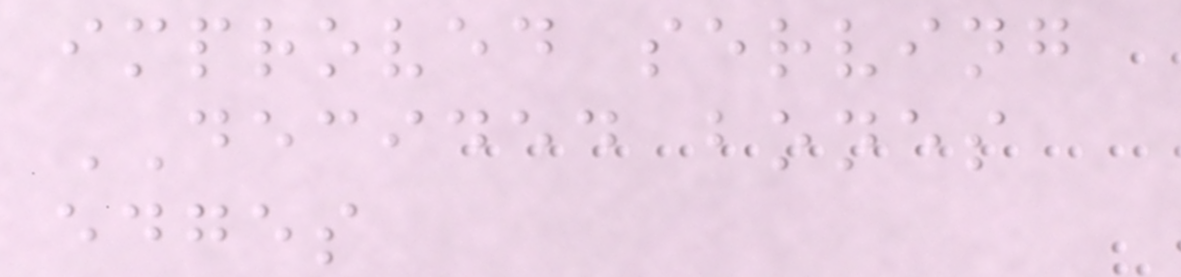improved serving
DECIDED bones
edges
